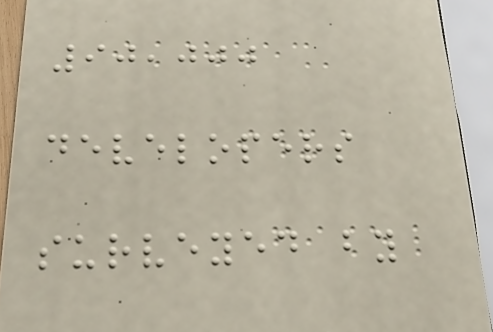90,000
developers
surveyed by
